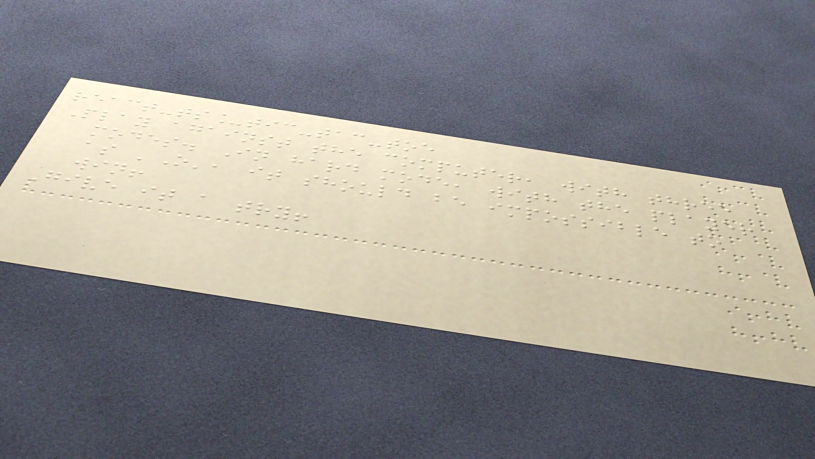react-ts_tic-tac-toe
Play against the computer, with three
modes. In hard mode, with the player
as 'O', it should be impossible to
win!
Give it a try!
